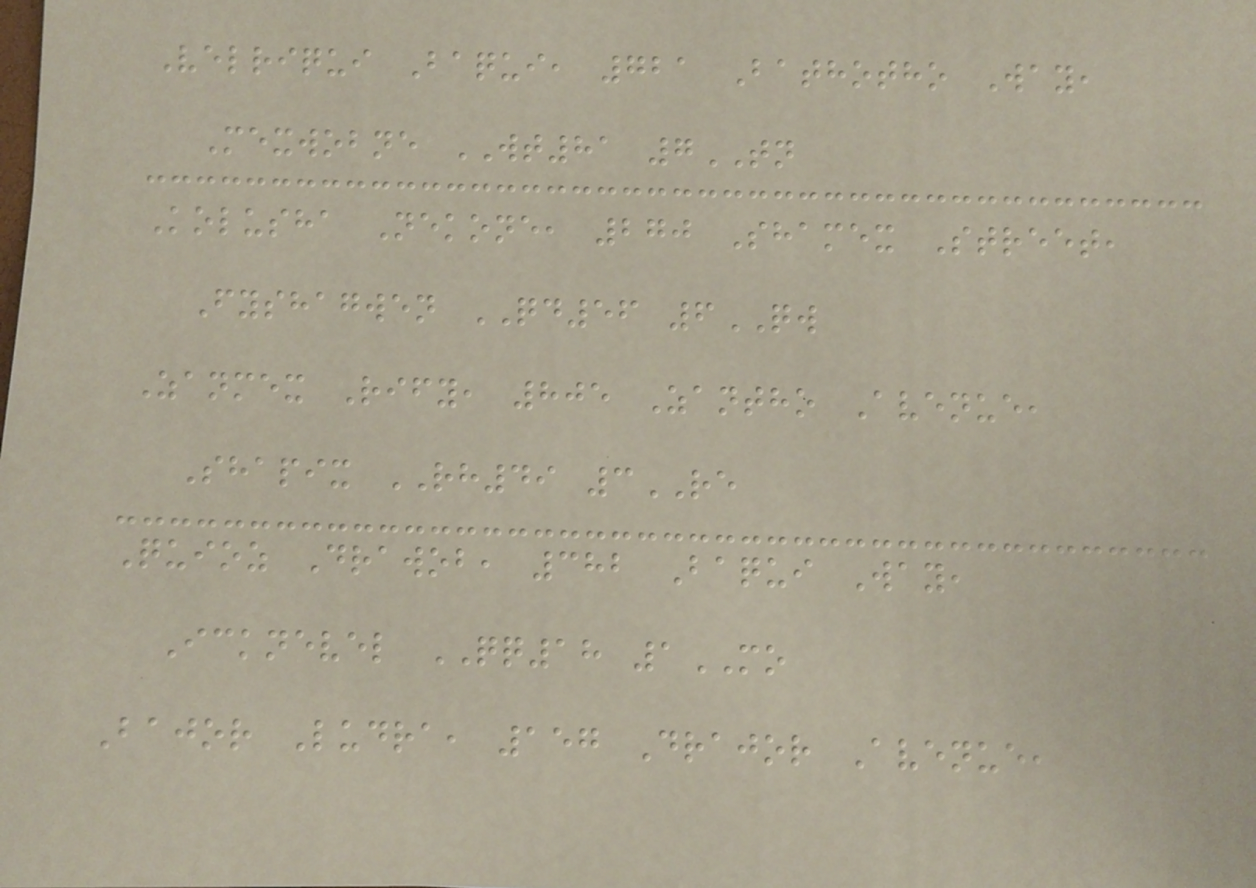Velriqui Baqui, 721 Bathotho Way,
Mexwobne WT81 7TN
Kolusha Nekone, 270 Shamex Street,
Fyshagwen QD56 6QW
Zanmex Rify, 805 Zantho Avenue,
Shapix RH49 3RE
Quioz Drawob, 382 Baqui Way,
Icknevel QQ18 1MO
Bajor Ludra, 157 Drajor Avenue,
